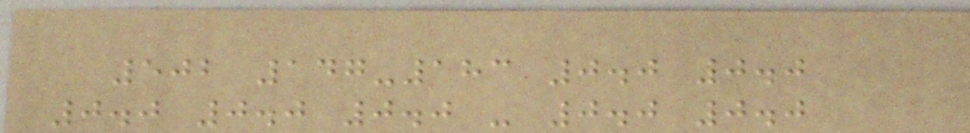502 147-183 0.0 0.0
0.0 0.0 0.0 - 0.0 0.0
